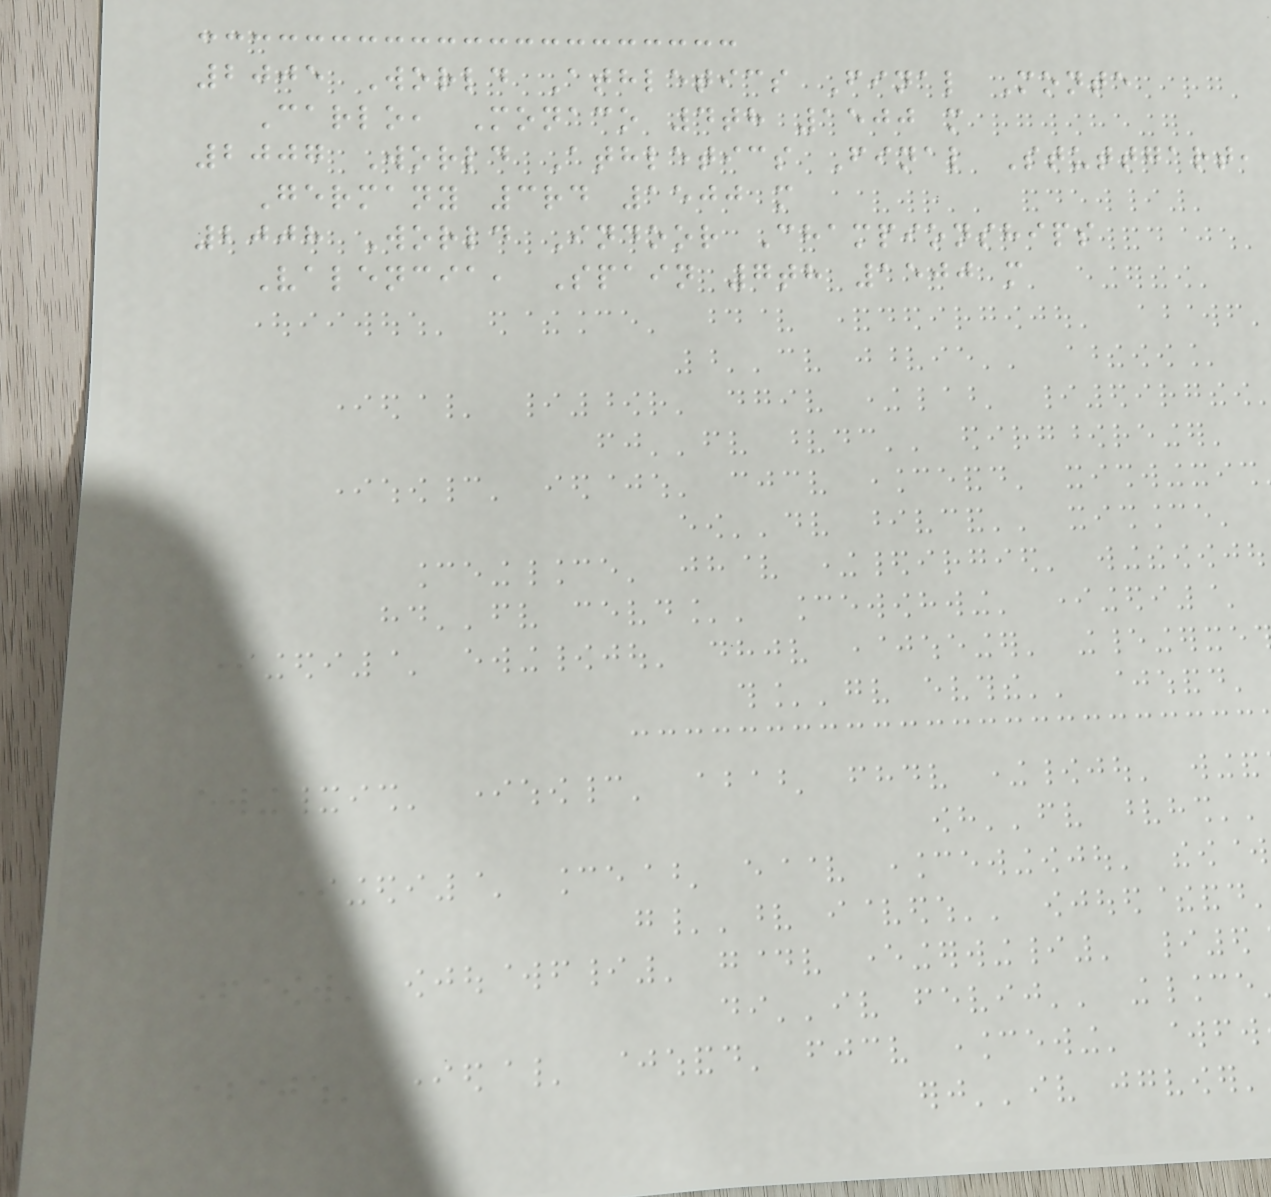2005 World Athletics Final Monte
Carlo, Monaco 4th 1500 m
2007 World Athletics Final Stuttgart,
Germany 3rd 1500 m
2008 World Indoor Championships
Valencia, Spain 7th 1500 m
